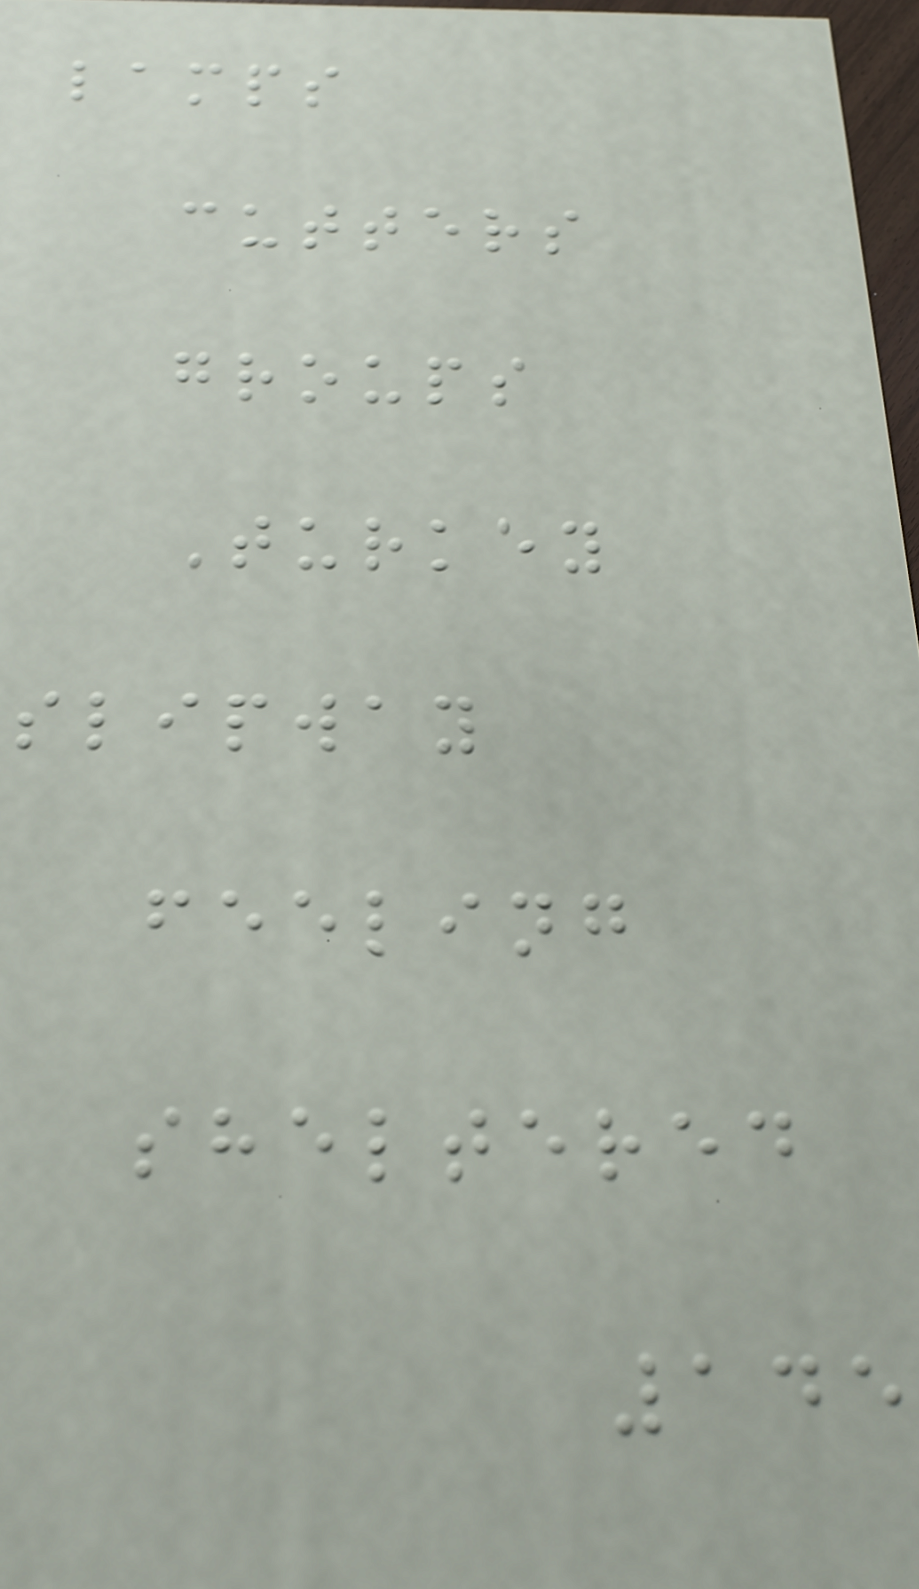lamps
cutters
groups
Turkey
slipway
feeling
sheltered
145
